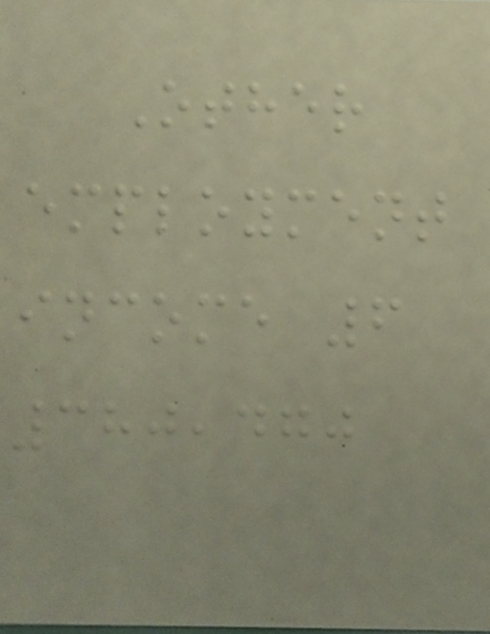Other
employment
income 6
380,470
